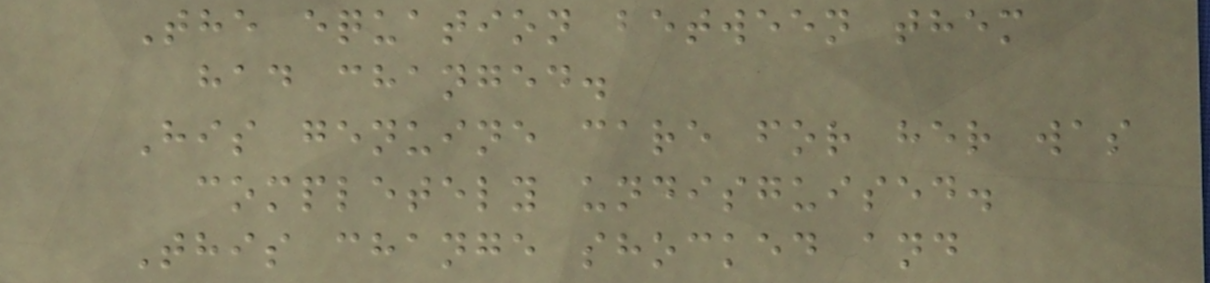The equation between them
had changed.
His genuine care for her was
completely undisguised.
This change shocked and
